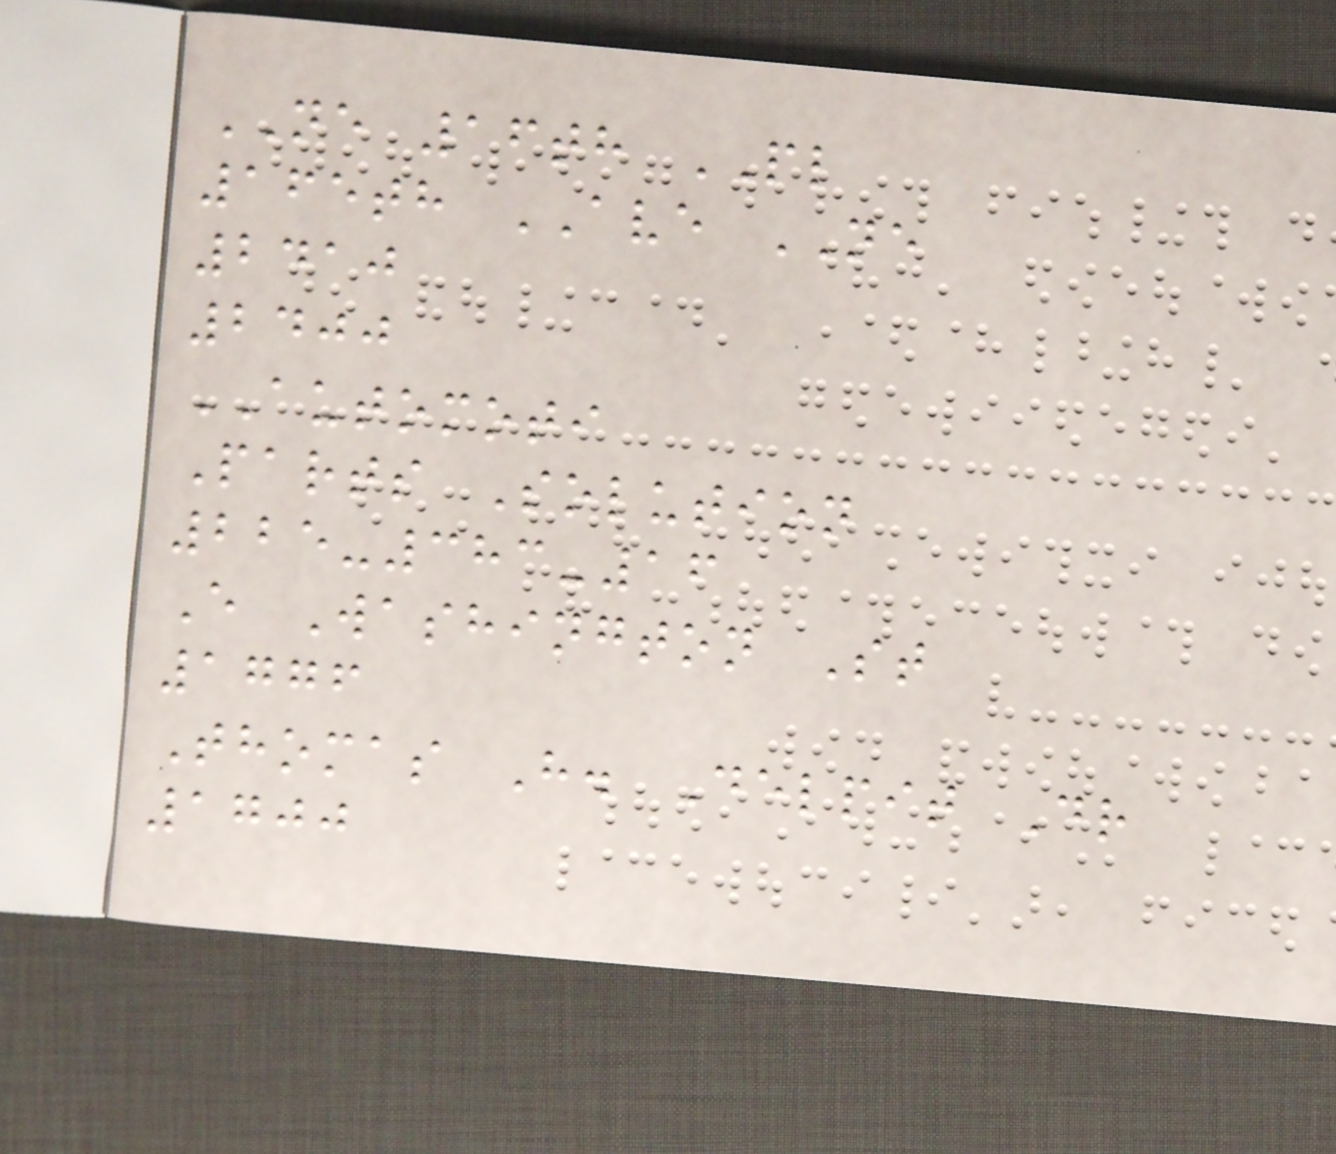NE 16th PL
165th AVE NE
2410
2400
AUTOMOTI
Parts Solution
225-383-16
E Washington St
1776
Thomas H. Delpit Dr
1700
